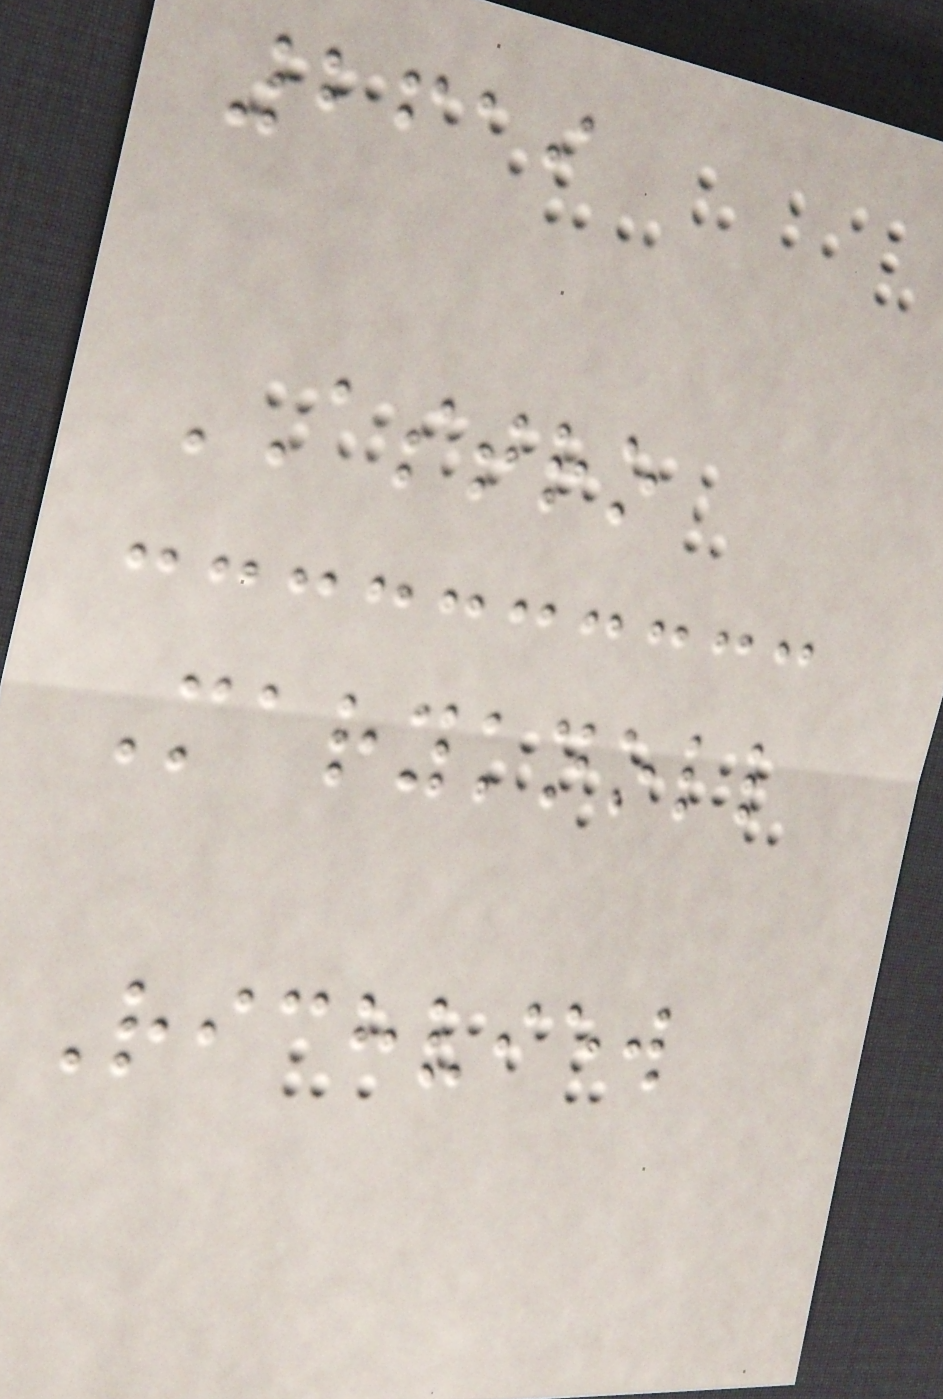2619
ASTRO
Maryknoll
Richview
